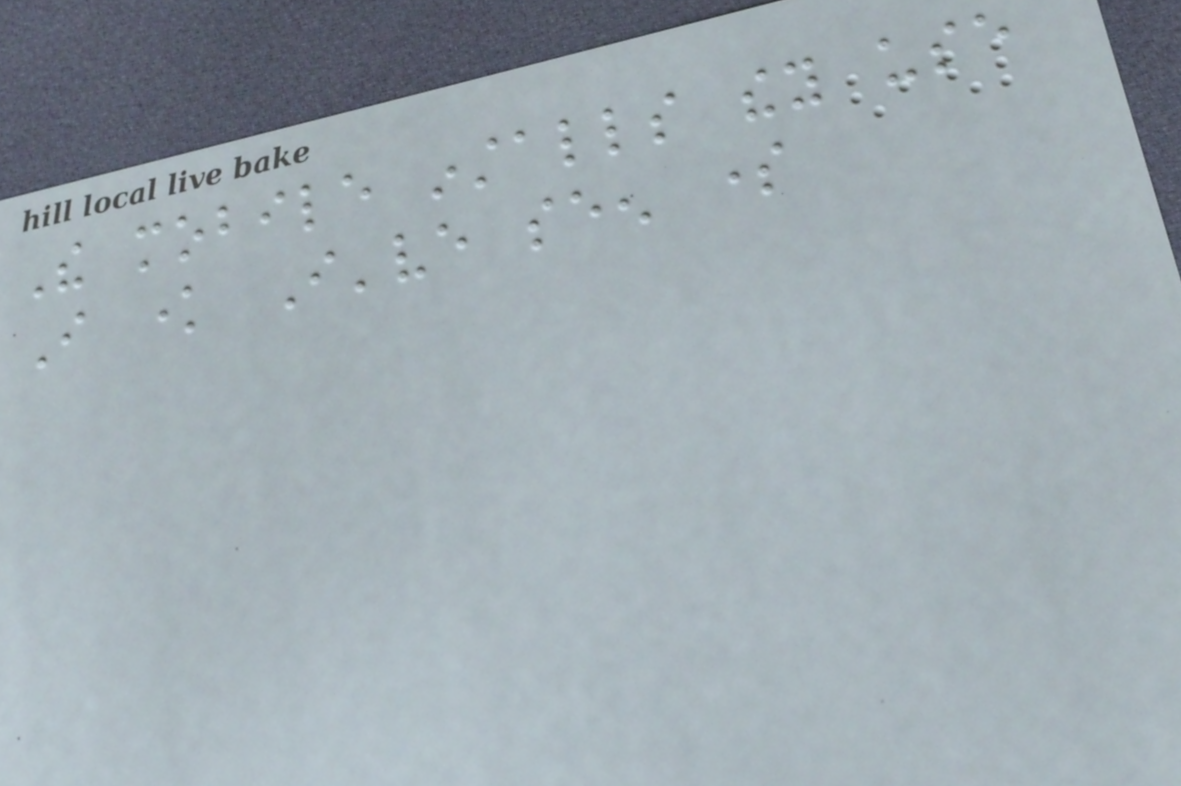The mobile installs they use
I know I've seen some
